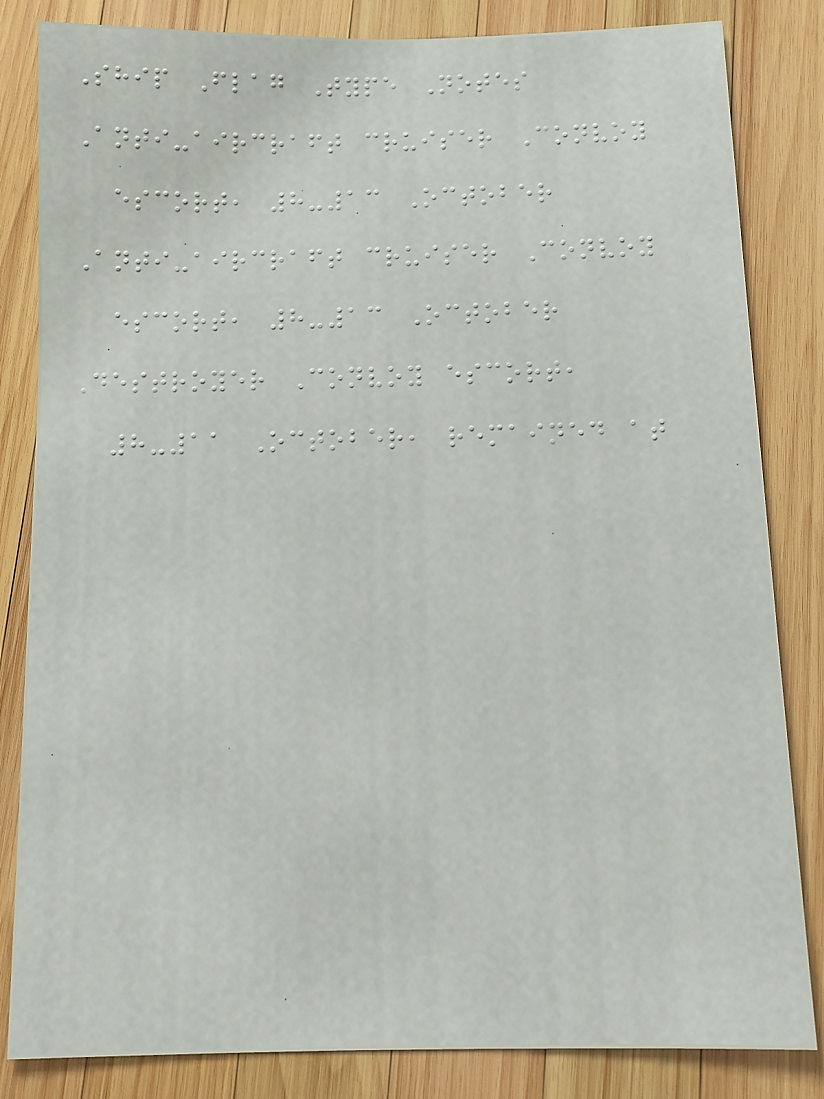Ship Flag Type Notes
Anti-aircraft cruiser Convoy
escort, 8-13 October
Anti-aircraft cruiser Convoy
escort, 8-13 October
Destroyer Convoy escort,
8-11 October, remained at
